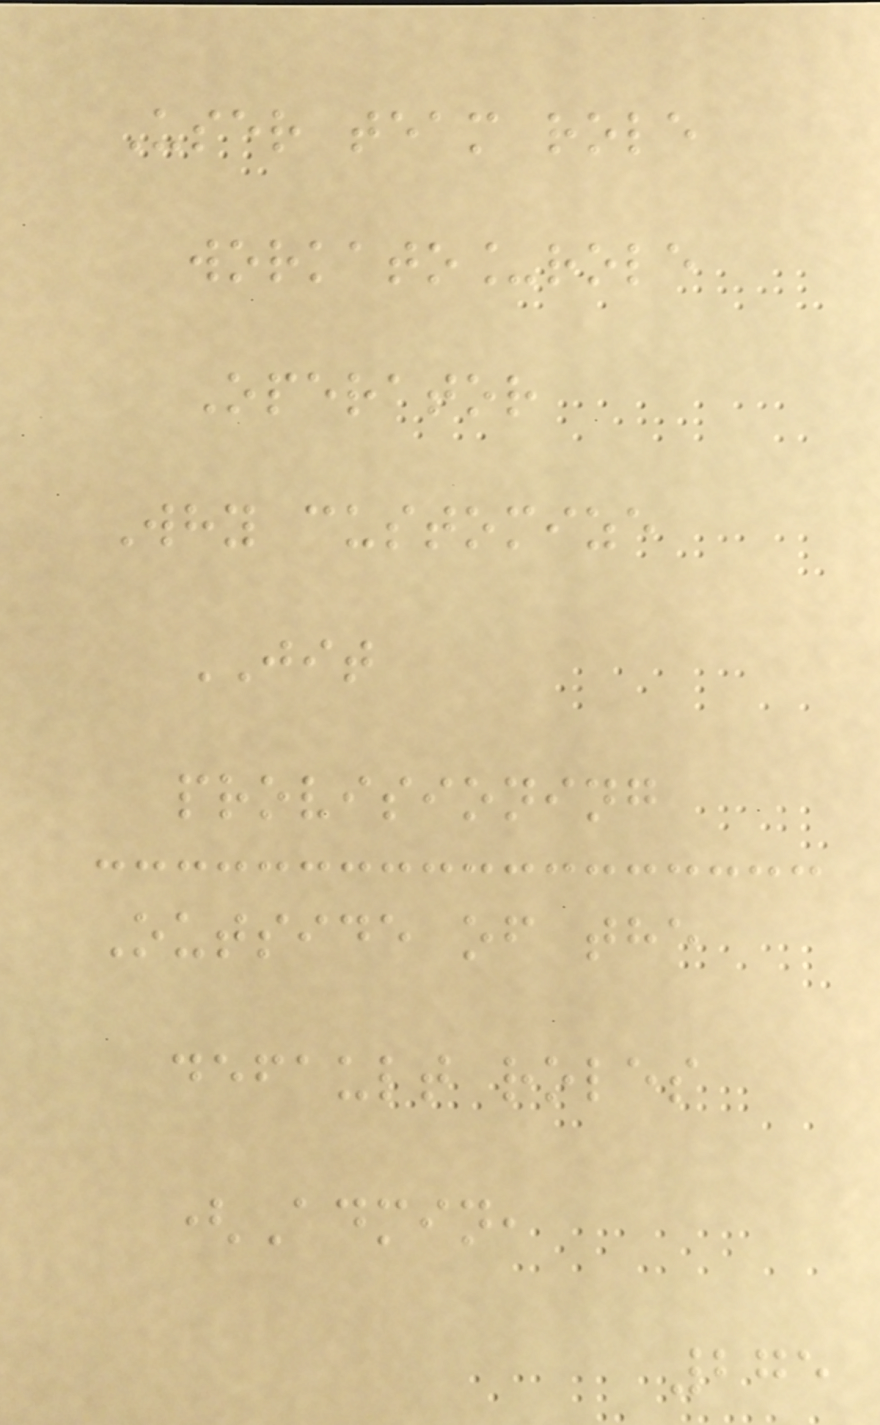User team role
workato_role
Operator
Why customize
JIT
provisioning
Outside of the
default roles
(Admin,
275
